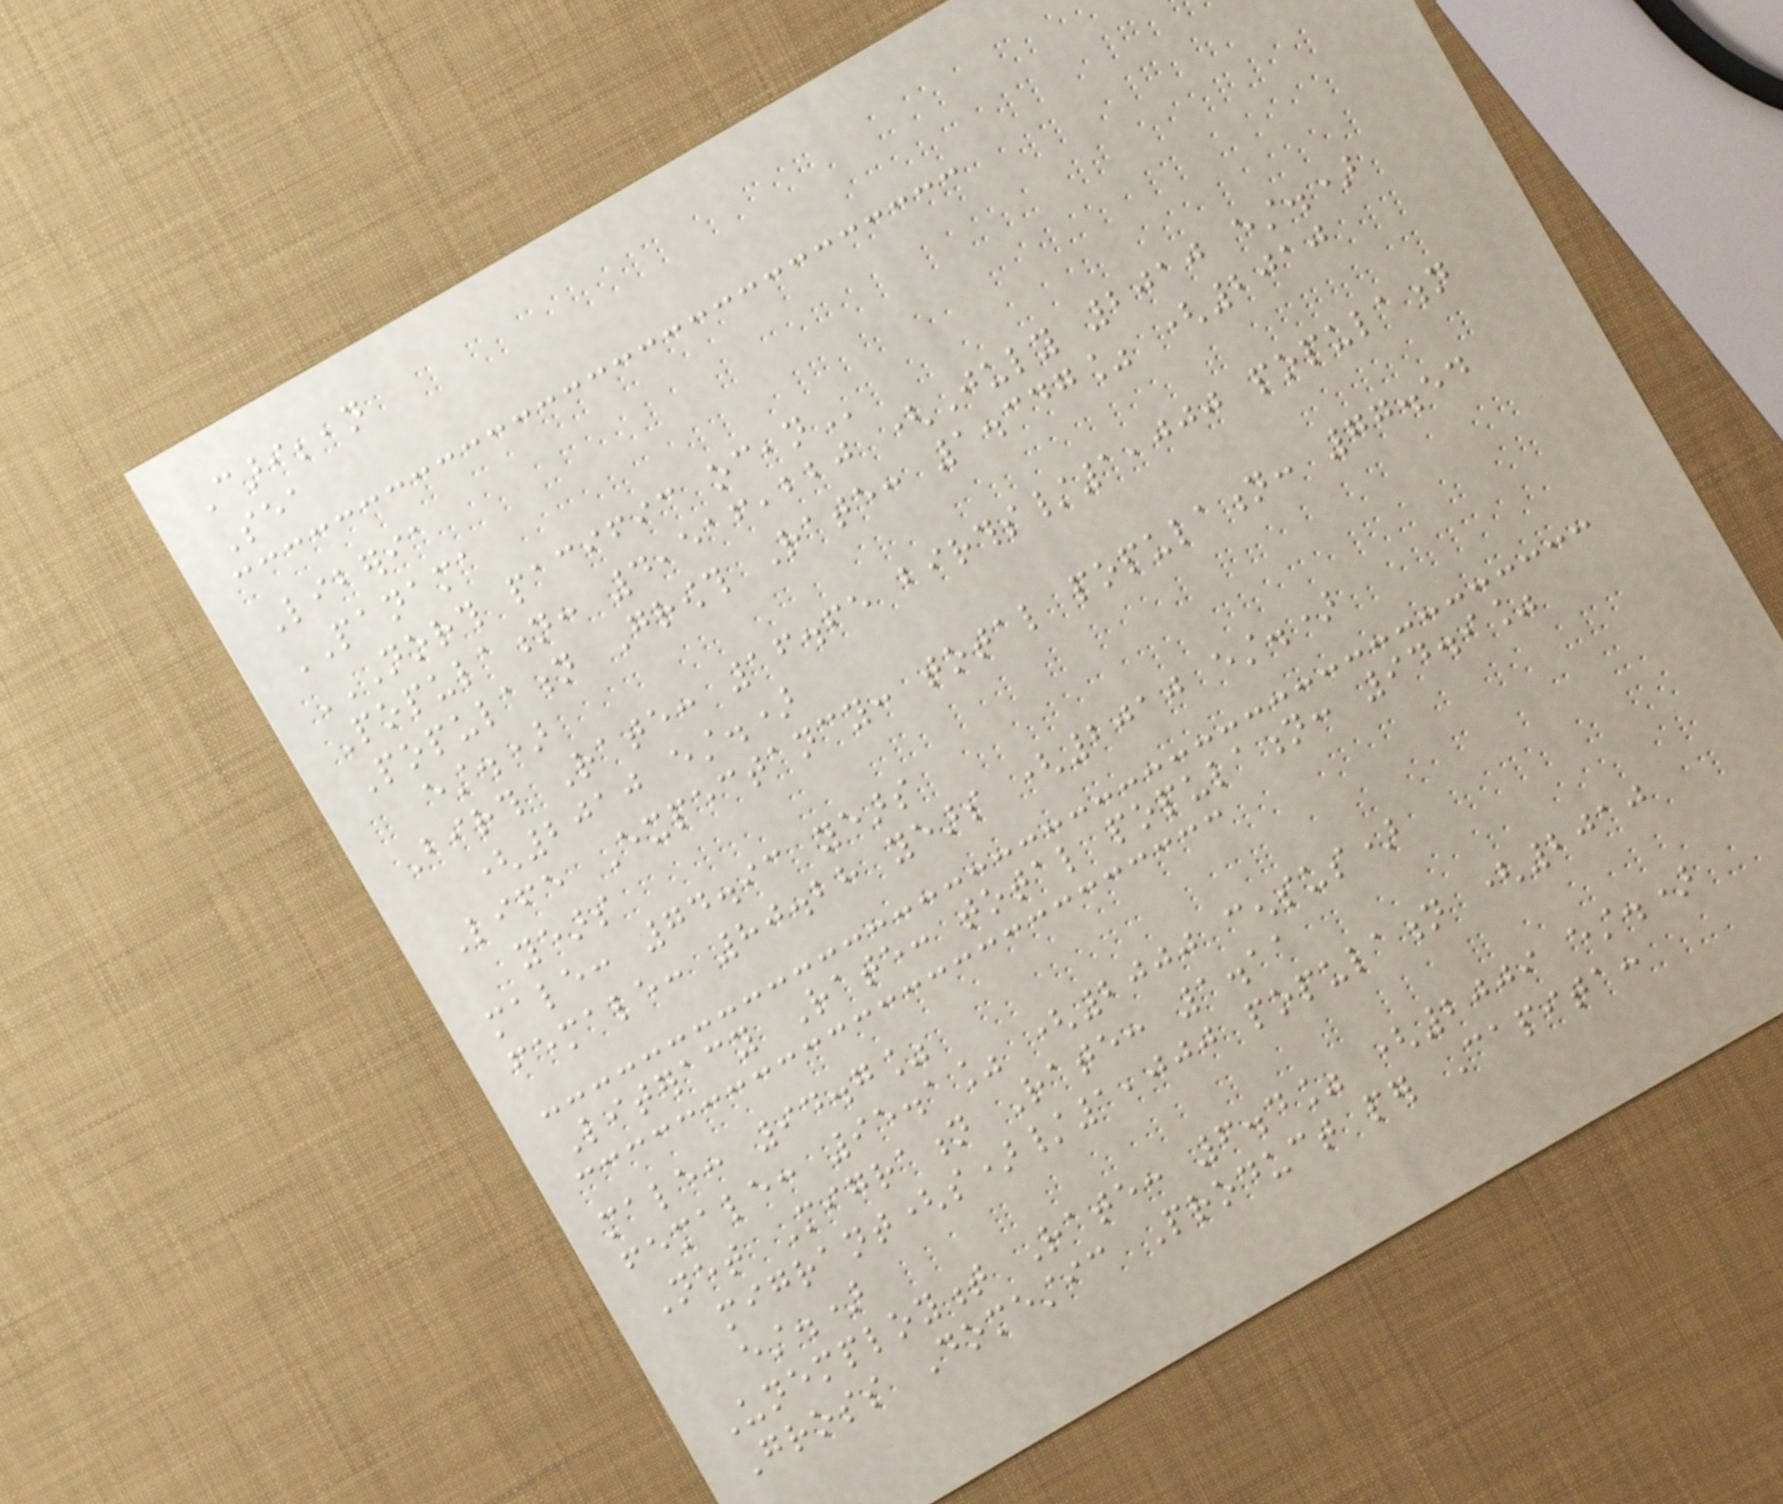Caribbean
Sea
Liberia
PANAMA
NORTH PACIFIC OCEAN
Population: 4,516,220 (July 2010 est.)
Population Growth Rate: 1.347% (2010
est.)
Birth Rate: 16.65 births/1,000 population
(2010 est.)
Life Expectancy: total population: 77.54
years
male: 74.93 years
female: 80.28 years (2010 est.)
Literacy Rate: total population: 94.9%
male: 94.7%
female: 95.1% (2000 census)
Net Migration Rate: 1.11
migrant(s)/1,000 population (2010
est.)
Unemployment Rate: 6.4% (2009 est.)
Gross Domestic Product per Capita:
